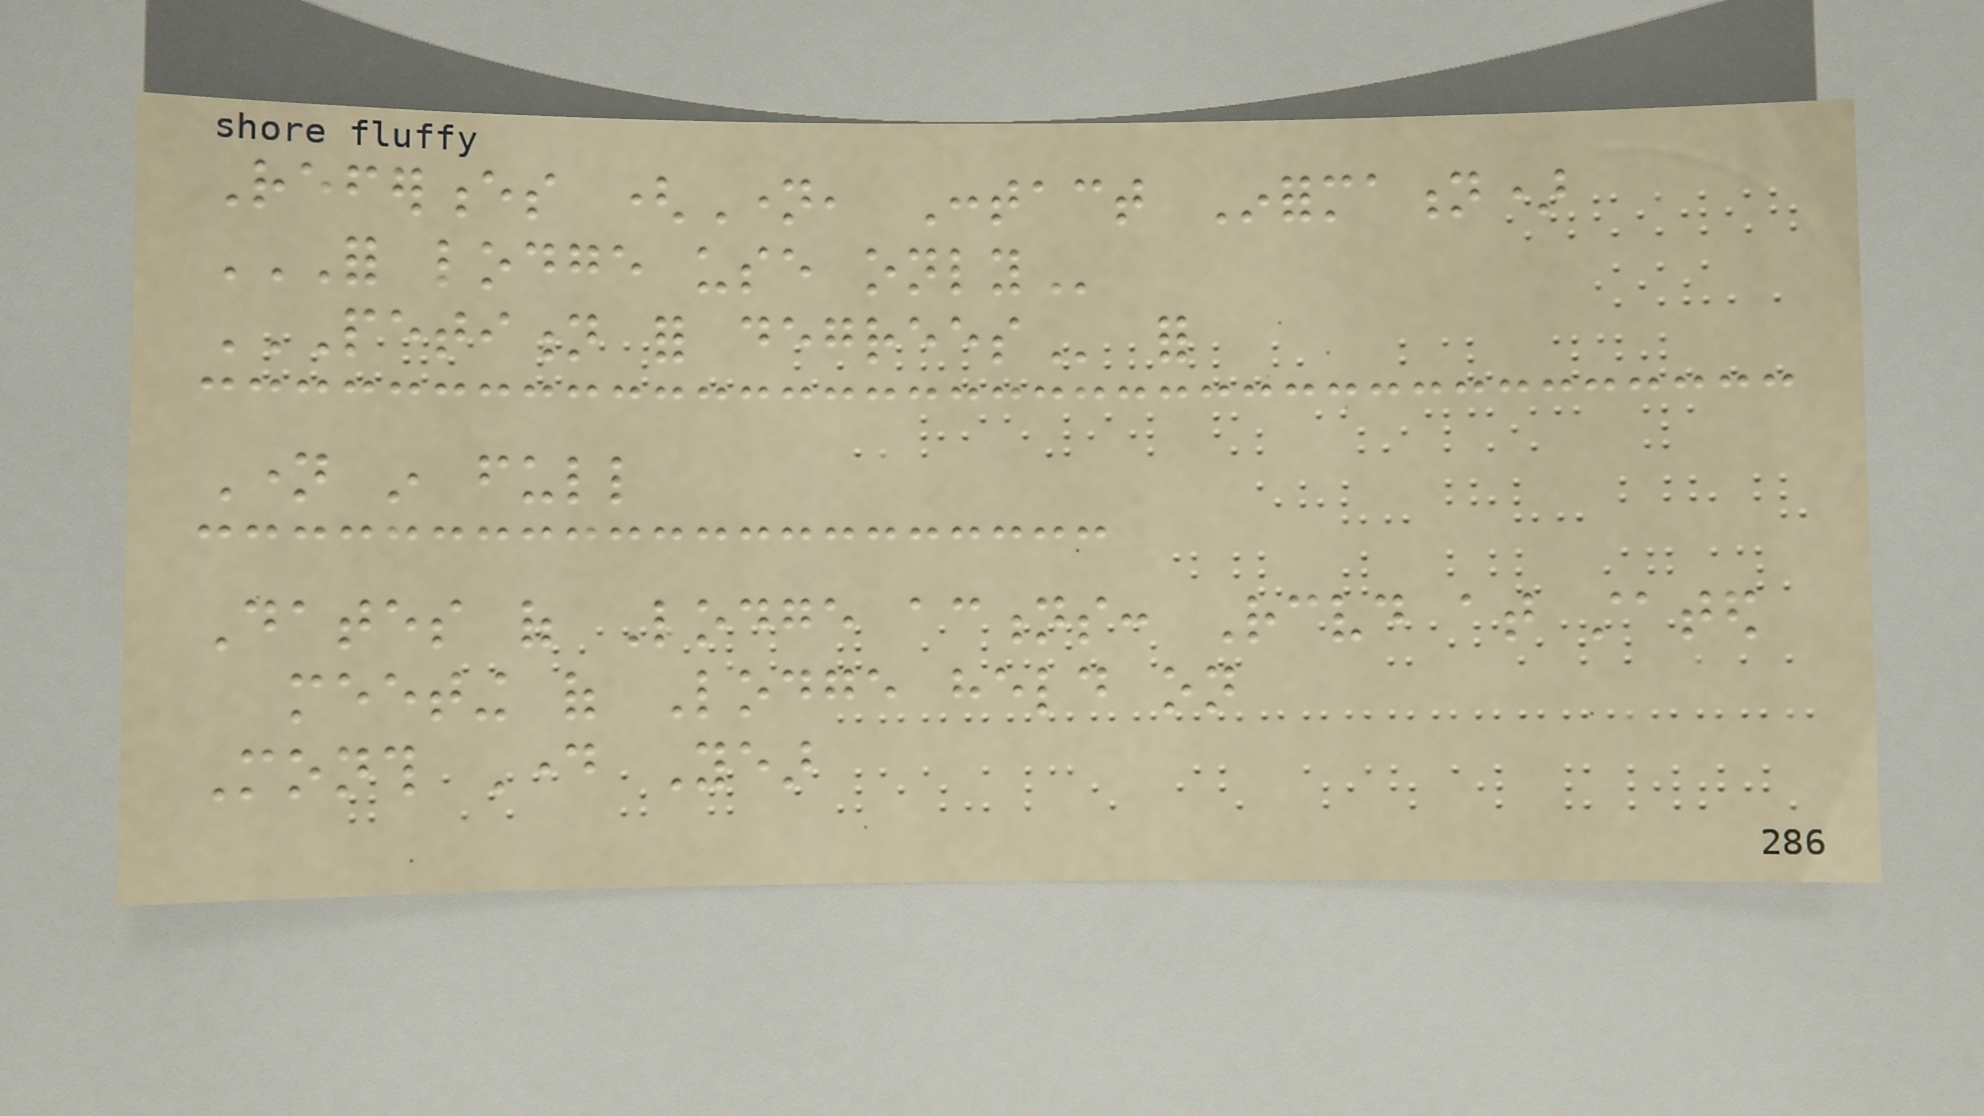References (Name, Contact Information)
FOR LODGE USE ONLY
PETITION FOR DEGREES for
Name in full
Dates of Lodge actions: Received at stated
meeting of Lodge held on
Month Day Year
